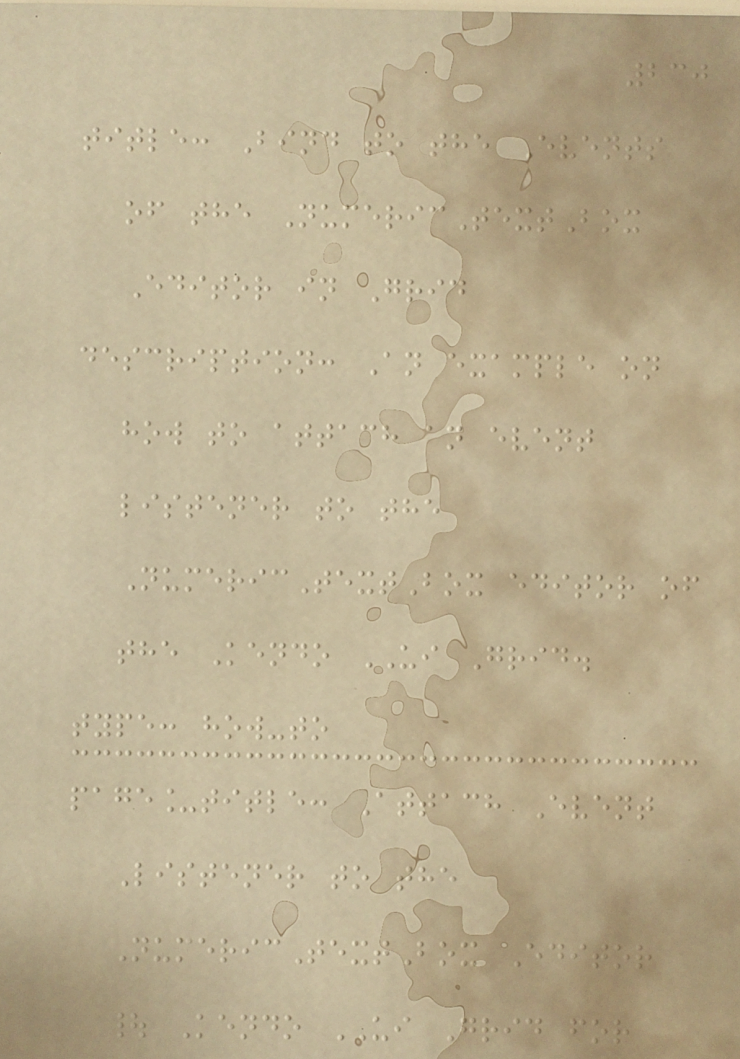230
title: Bind to the Events
of the NumericTextBox
Editor in Grid
description: An example on
how to attach an event
listener to the
NumericTextBox editor of
the Kendo UI Grid.
type: how-to
page_title: Attach Event
Listener to the
NumericTextBox Editor
| Kendo UI Grid for
